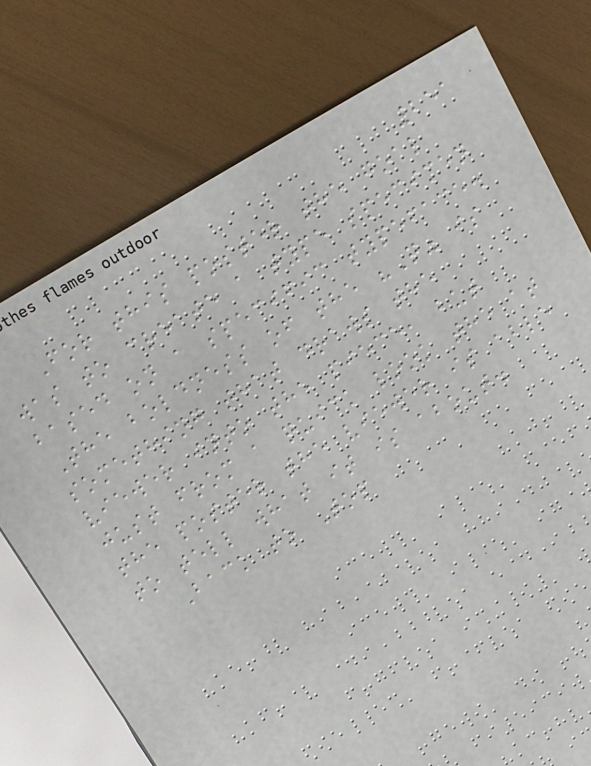251
For this poster the goal
was to create a type specimen
based on a specific typeface.
The boldness of the "Q" is
something that draws the
viewer into the piece, but
just from a quick look the at
the poster the viewer is able
to tell what it is about.
Back to Top
